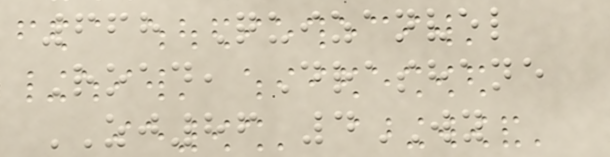668 Quizanvel
Road, Drashane
ZJ86 4WY
